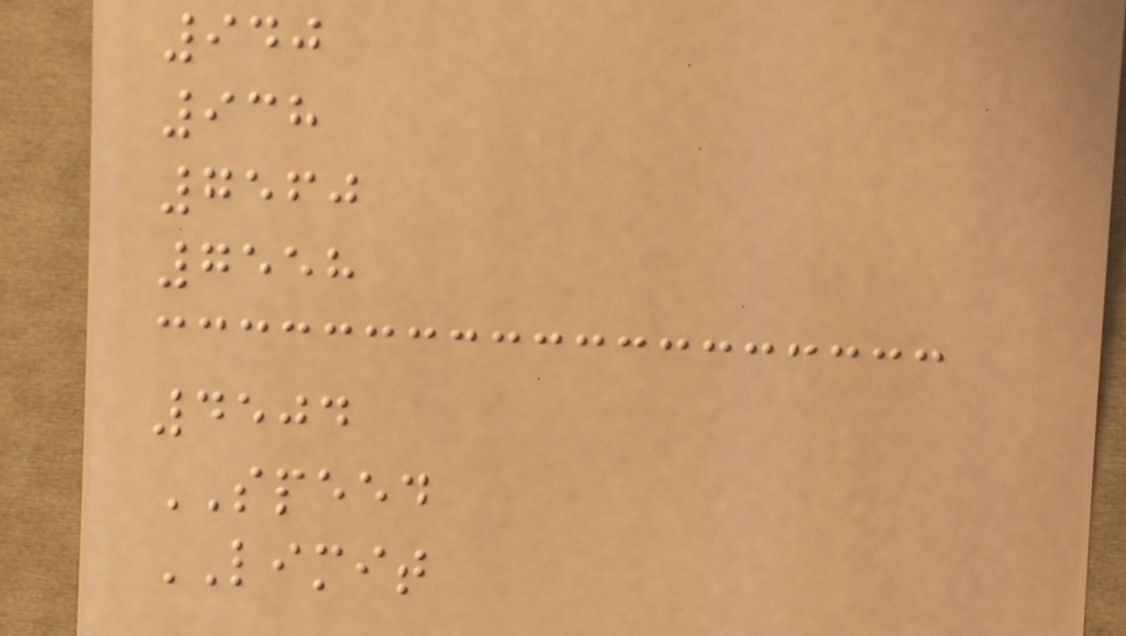940
938
7560
7558
4504
SPEED
LIMIT
